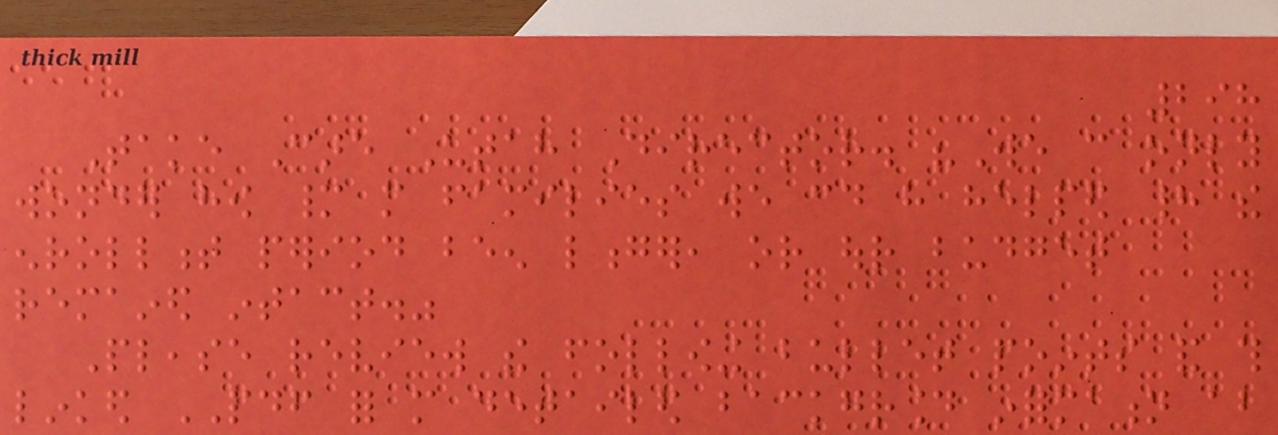298
Take Care Utah Director. "We can only
wonder how many more families we could have helped had the
enrollment period been longer, or our budget
remained intact."
Please review the following bullet points and this
linked PDF for more detailed background information about
